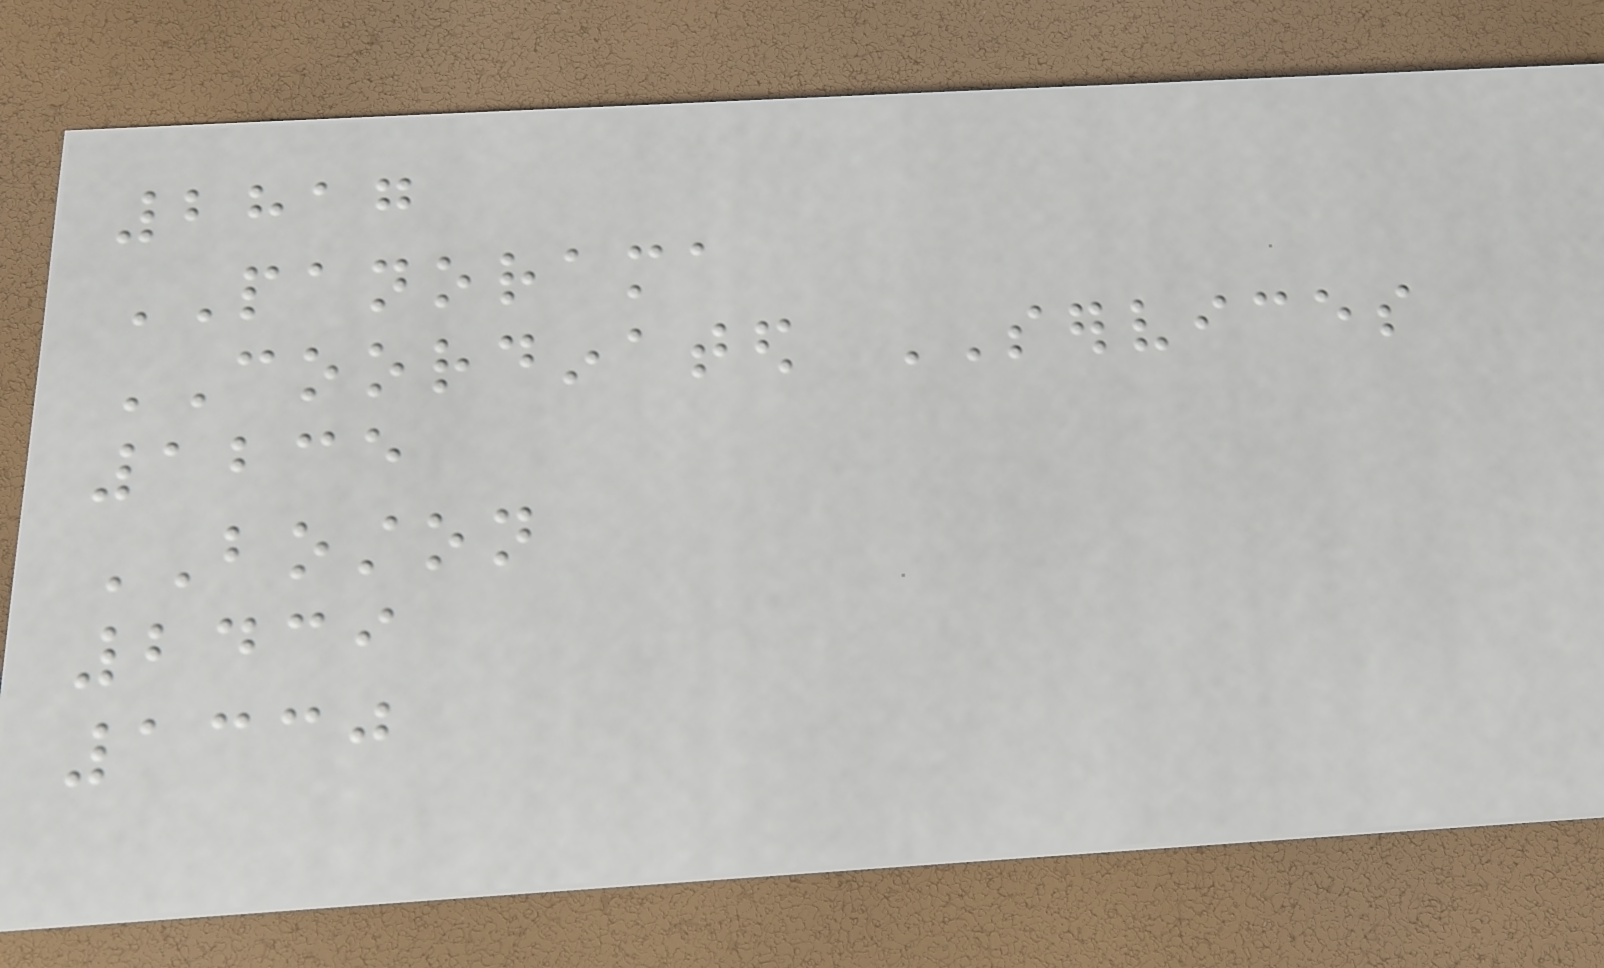2817
PANORAMA
COORDINATED SERVICES
1235
BOSTON
2439
1330
